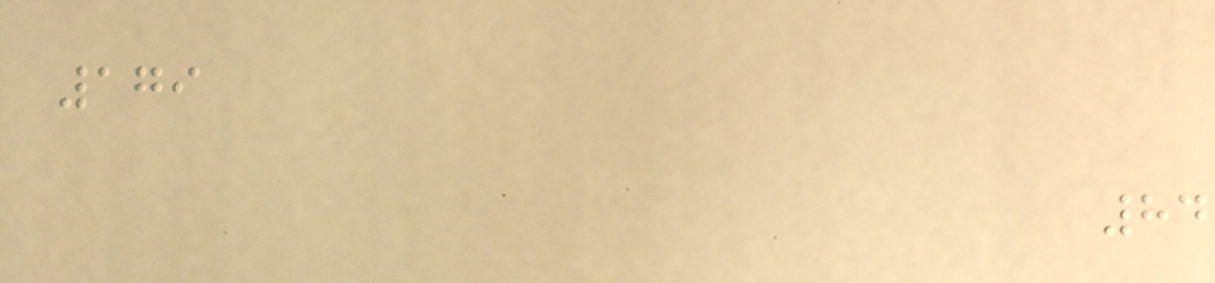179
84
